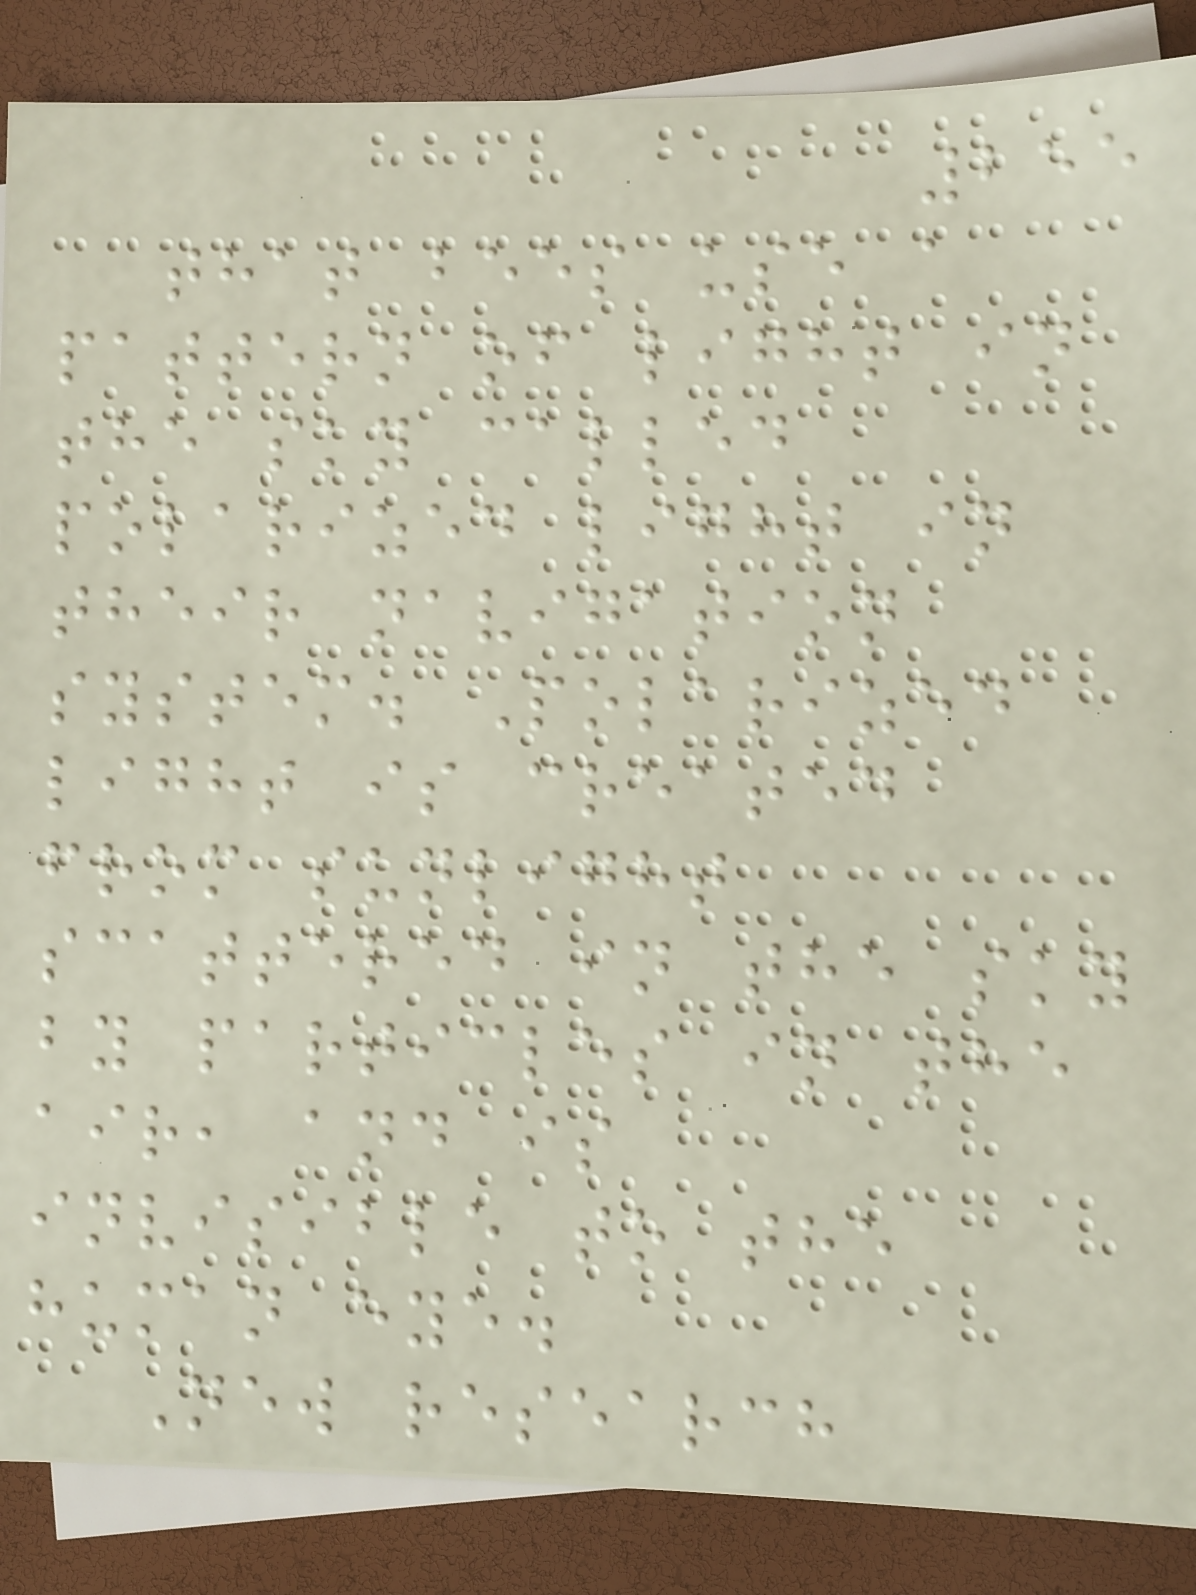255
that bees use a
pattern of light in
the sky called
polarized light in
their navigation
system. Polarized
light is created
from sunlight
scattered in the sky
by particles in the
air, and is
invisible to the
human eye.
New research
